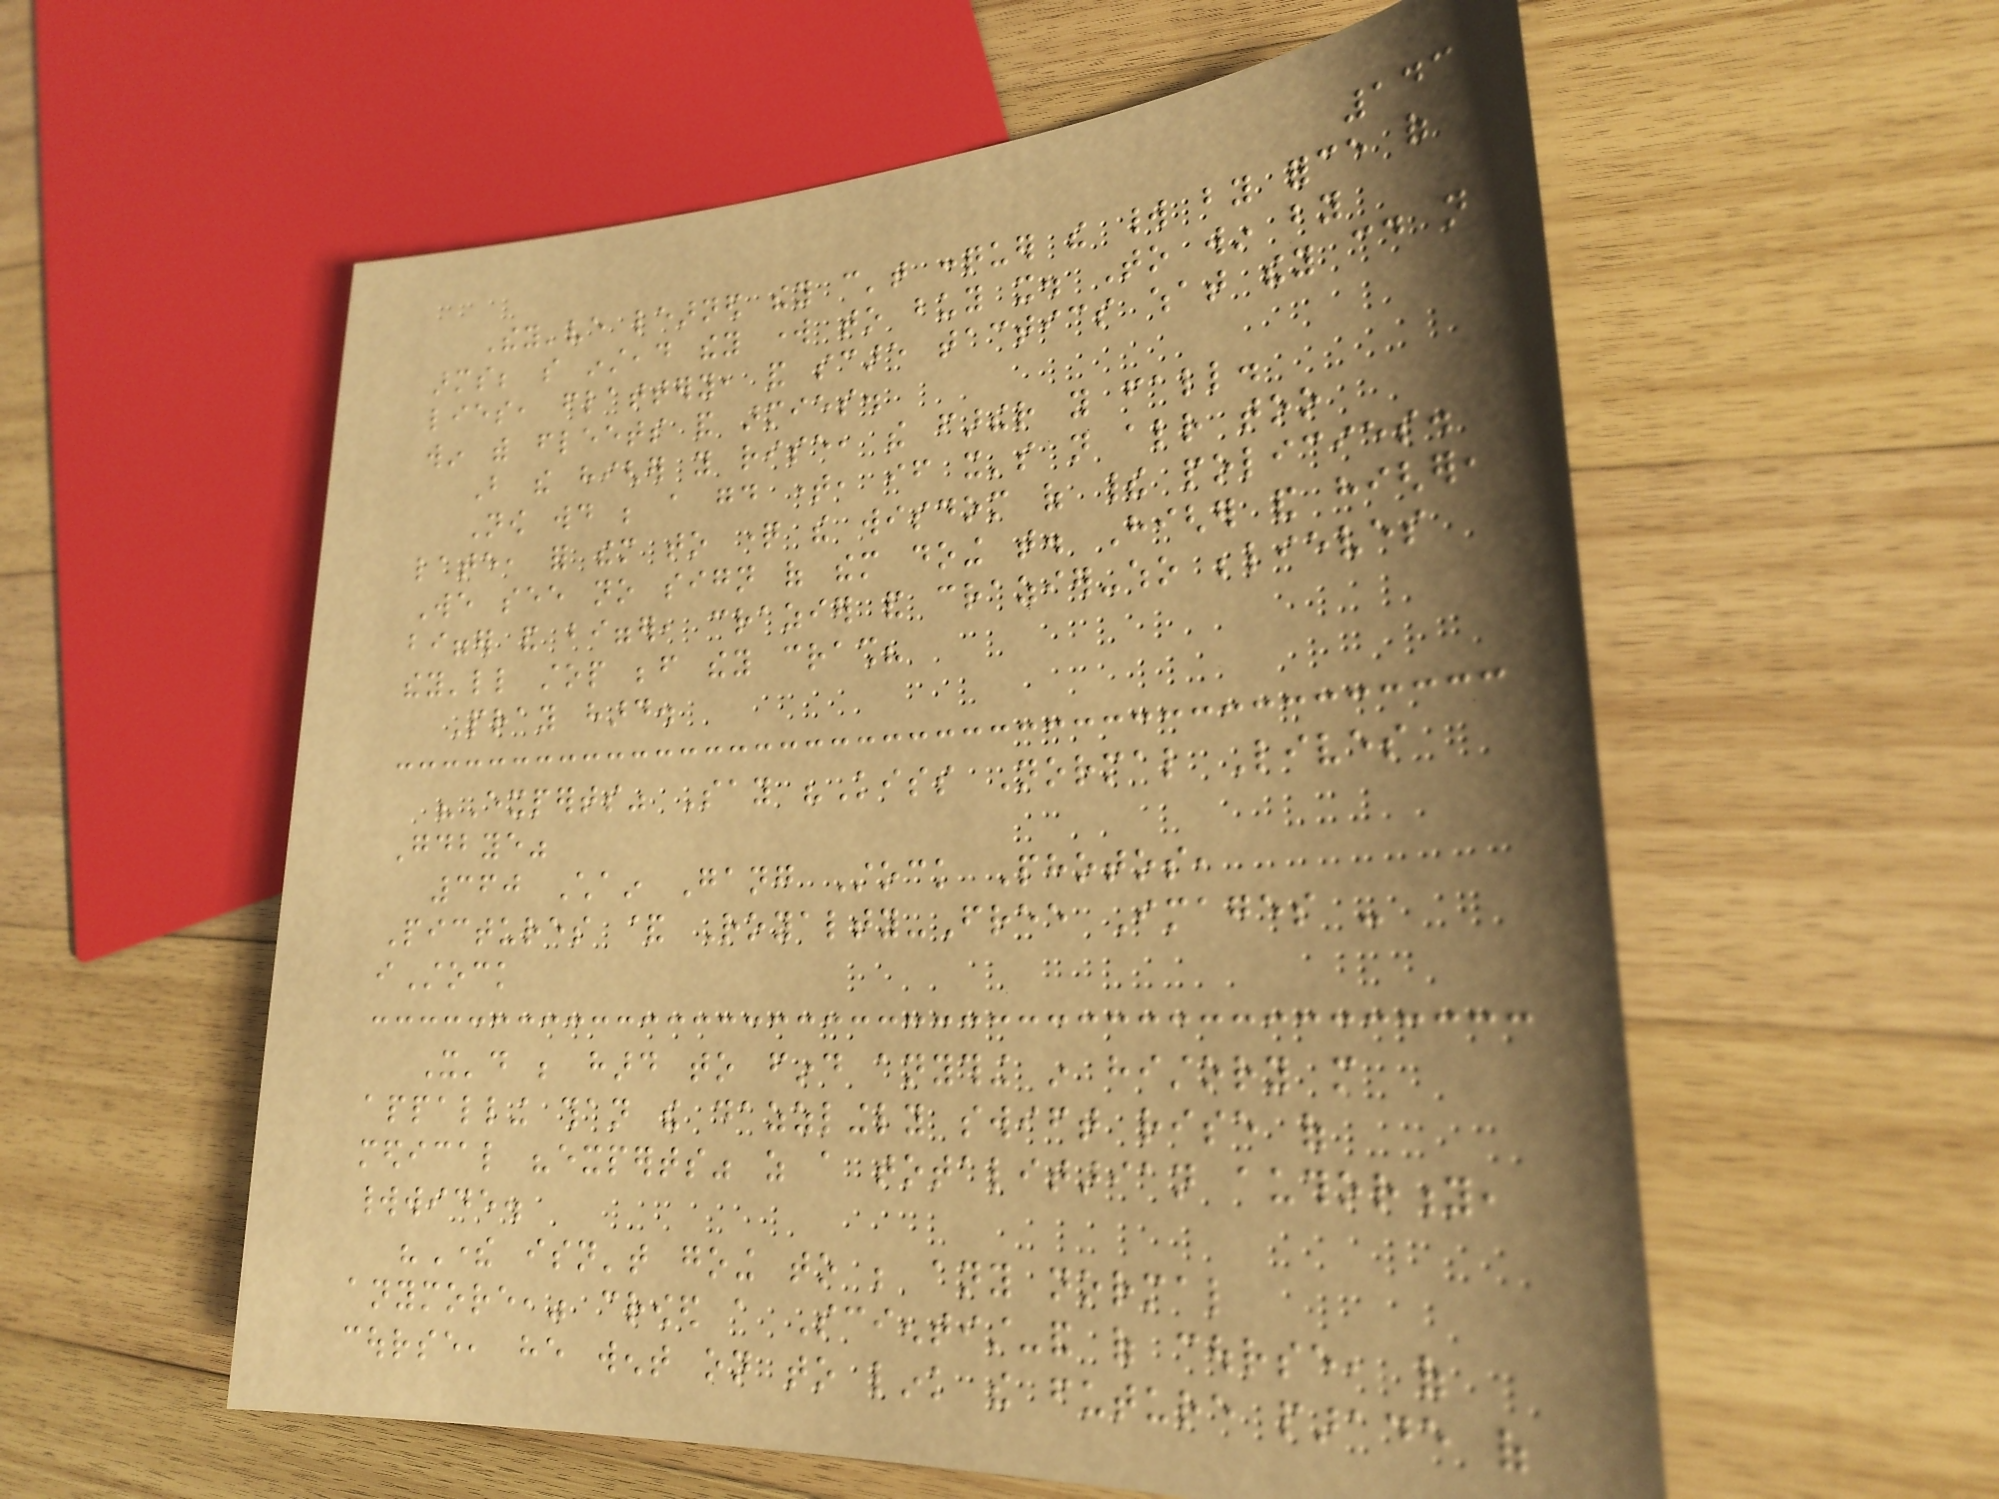143
They've learned they can't conquer the world by force of
arms; so instead they work to buy it. To win by
lies, flattery, and scare tactics what they could not
win with fleets and armies.
But the higher you rise, the farther you fall.
Now would be a good time, if it's not already too
late, for them to question the wisdom of their policies.
We see no sign of them doing that. Higher and higher,
bigger and bigger, crazier and crazier-who believes
they'll stop before they crash?
Pray hard.
"Experts" Say "Kiss Normal Lives
Goodbye"
360 Chain Gang Stock Photos,
Pictures & Royalty-Free Images -
iStock
It'd be hard to find anything in history more
appalling than the dazzlingly swift rise of
medical "experts" as a totalitarian authority,
worldwide.
"There isn't going to be any normal
anymore," crowed a Scientist-and of course, of
course, he went on to link the future parade of
